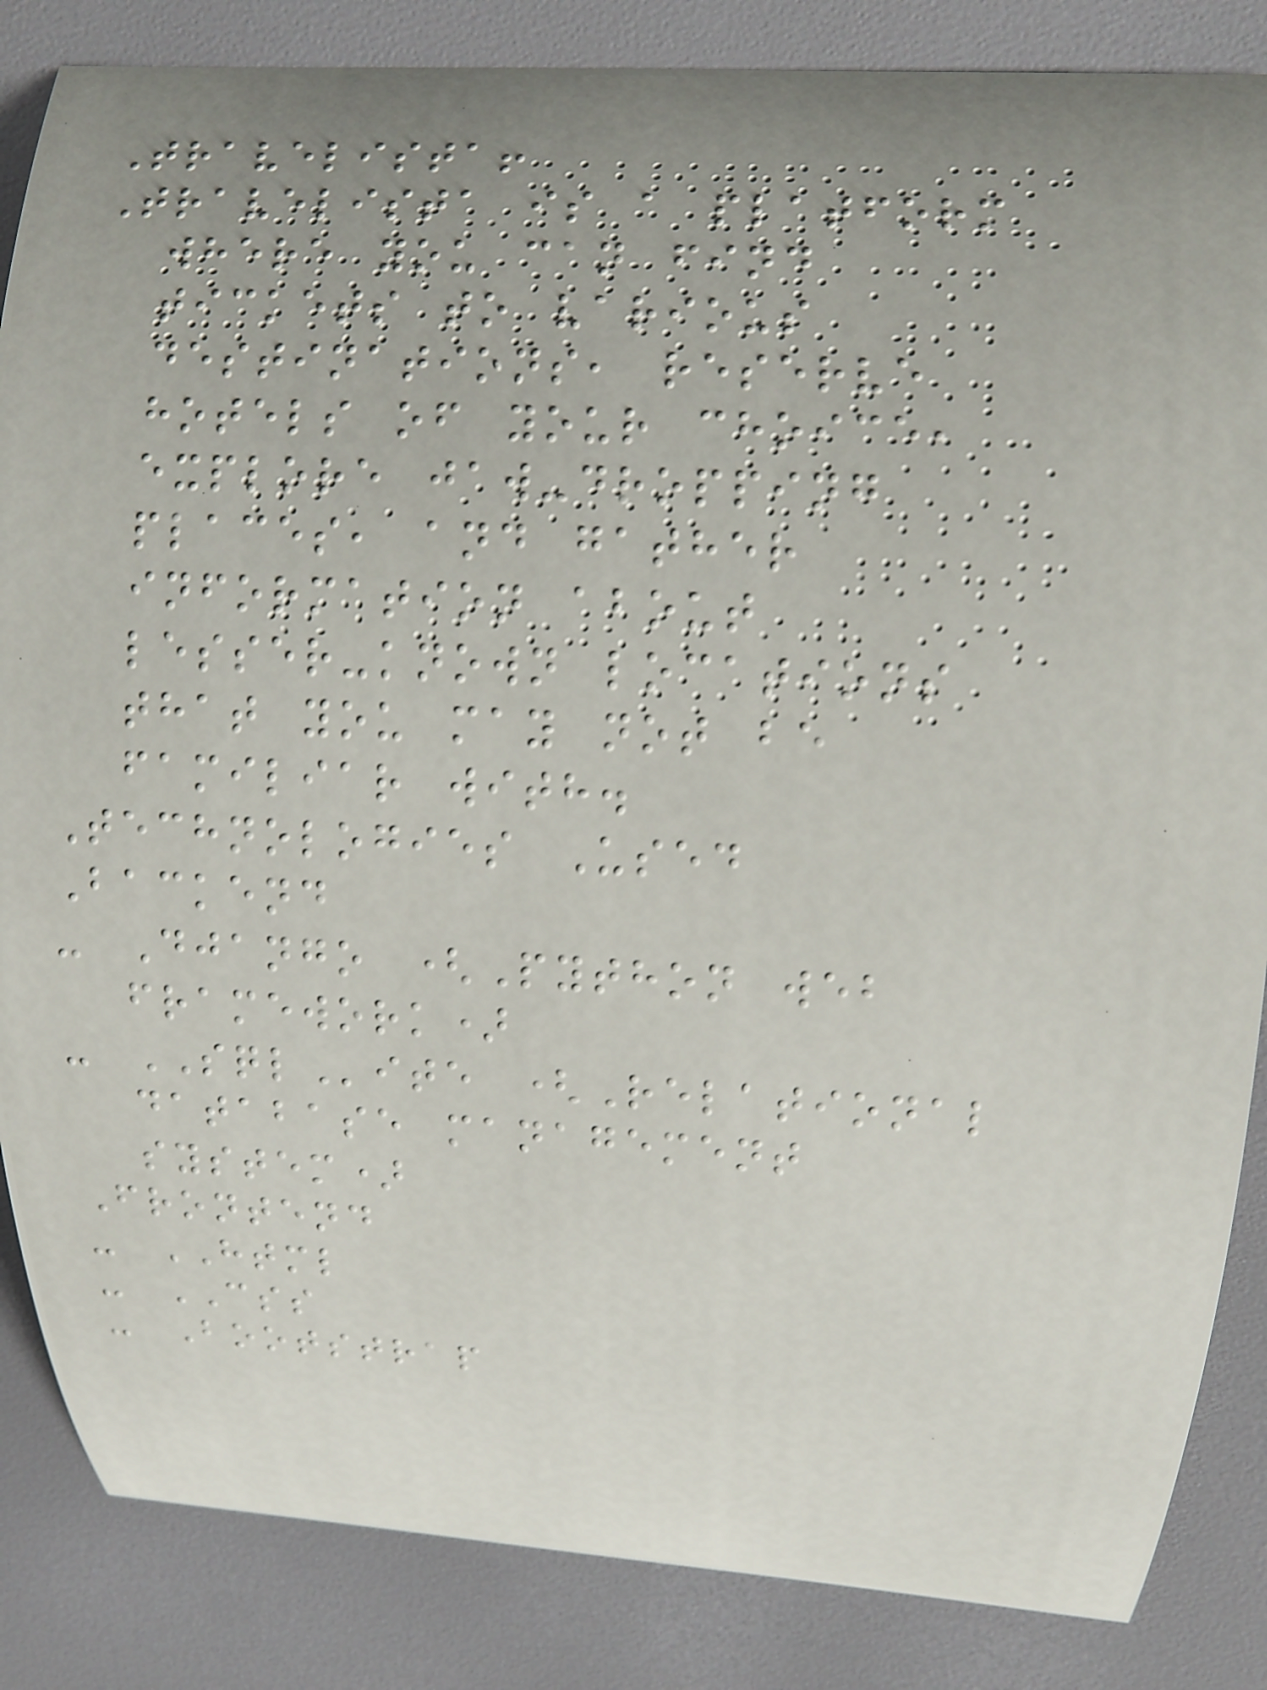Travelista!
Travelista is a platform
where you can find
tickets to various
destinations, reserve
hotels of your choice,
explore jaw-dropping
places, and gather
information about
lesser-known locations
that you may not be
familiar with.
Technologies Used
Backend
- Django (Python web
framework)
- SQLite (Relational
database management
system)
Frontend
- HTML
- CSS
- Bootstrap
